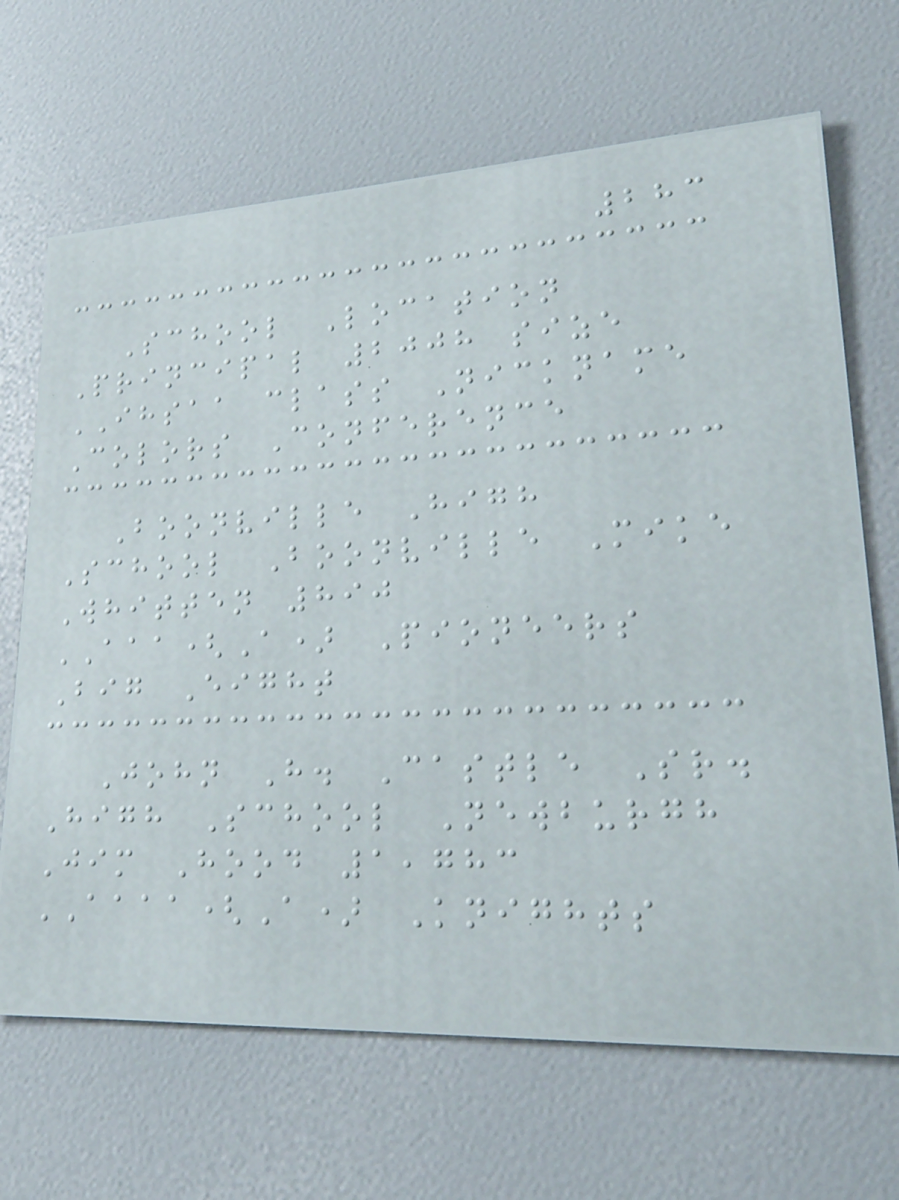283
School Location
Principal 2008 size
IHSAA class Nickname
Colors Conference
Boonville High
School Boonville Mike
Whitten 890
AAA(A) Pioneers
Big Eight
John H. Castle Sr.
High School Newburgh
Jim Hood 1,783
AAAA(A) Knights
